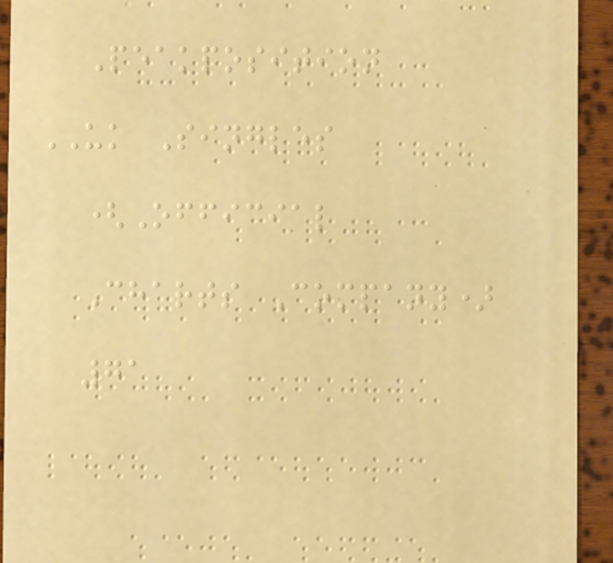Peakposition
UK Singles
(Official
Charts Company)
71
